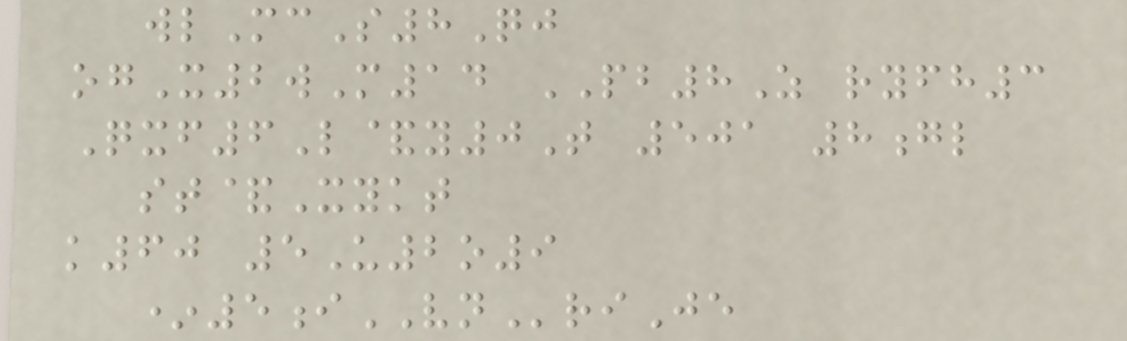wlMcS8Qj
ogX2wM14 PB8Z ryfh3
Qxf6L&y0T 501 8gl
st&Xykt
k60 5U2o9
*5iVNriJe
